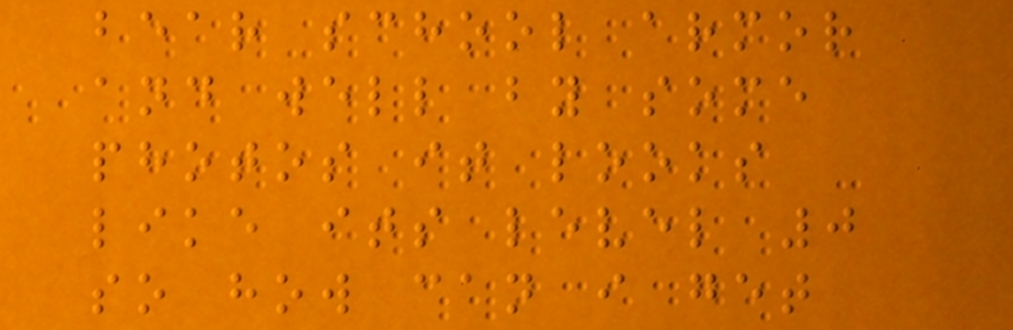bear school armor
and well by some
photos it looks
like its level 0
so how can i get
